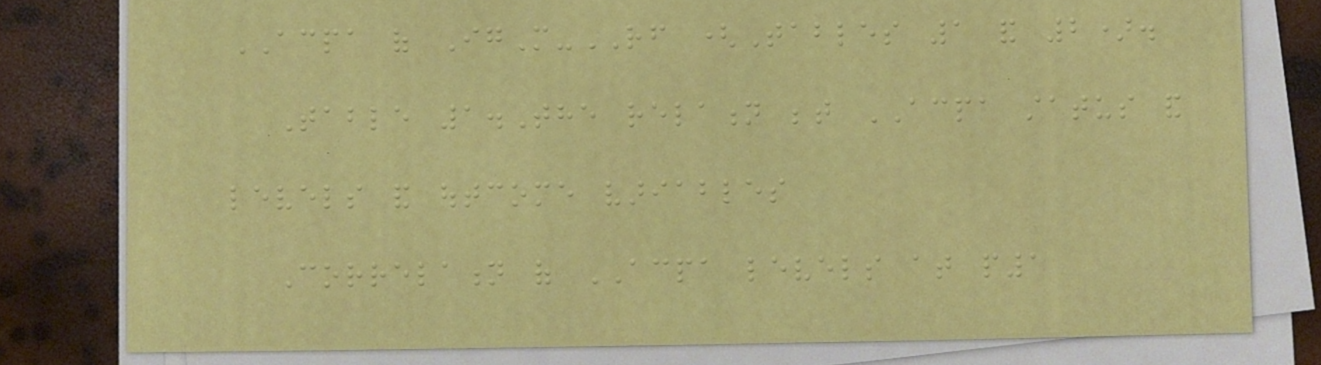ACPA of IgM-RF (Tables 1 and 2).
Table 1.The relation between ACPA status and
levels and outcome variables
Correlation of ACPA levels at p1
